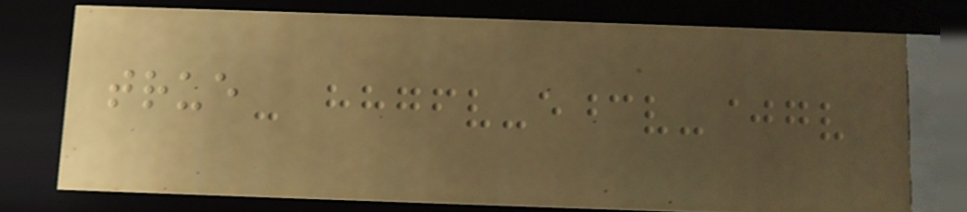true
